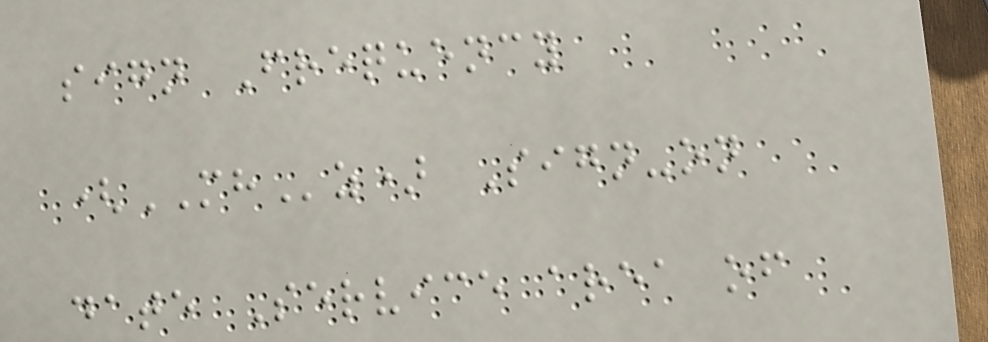sign Frequency
(MHz) Sign-on
date Service area of
